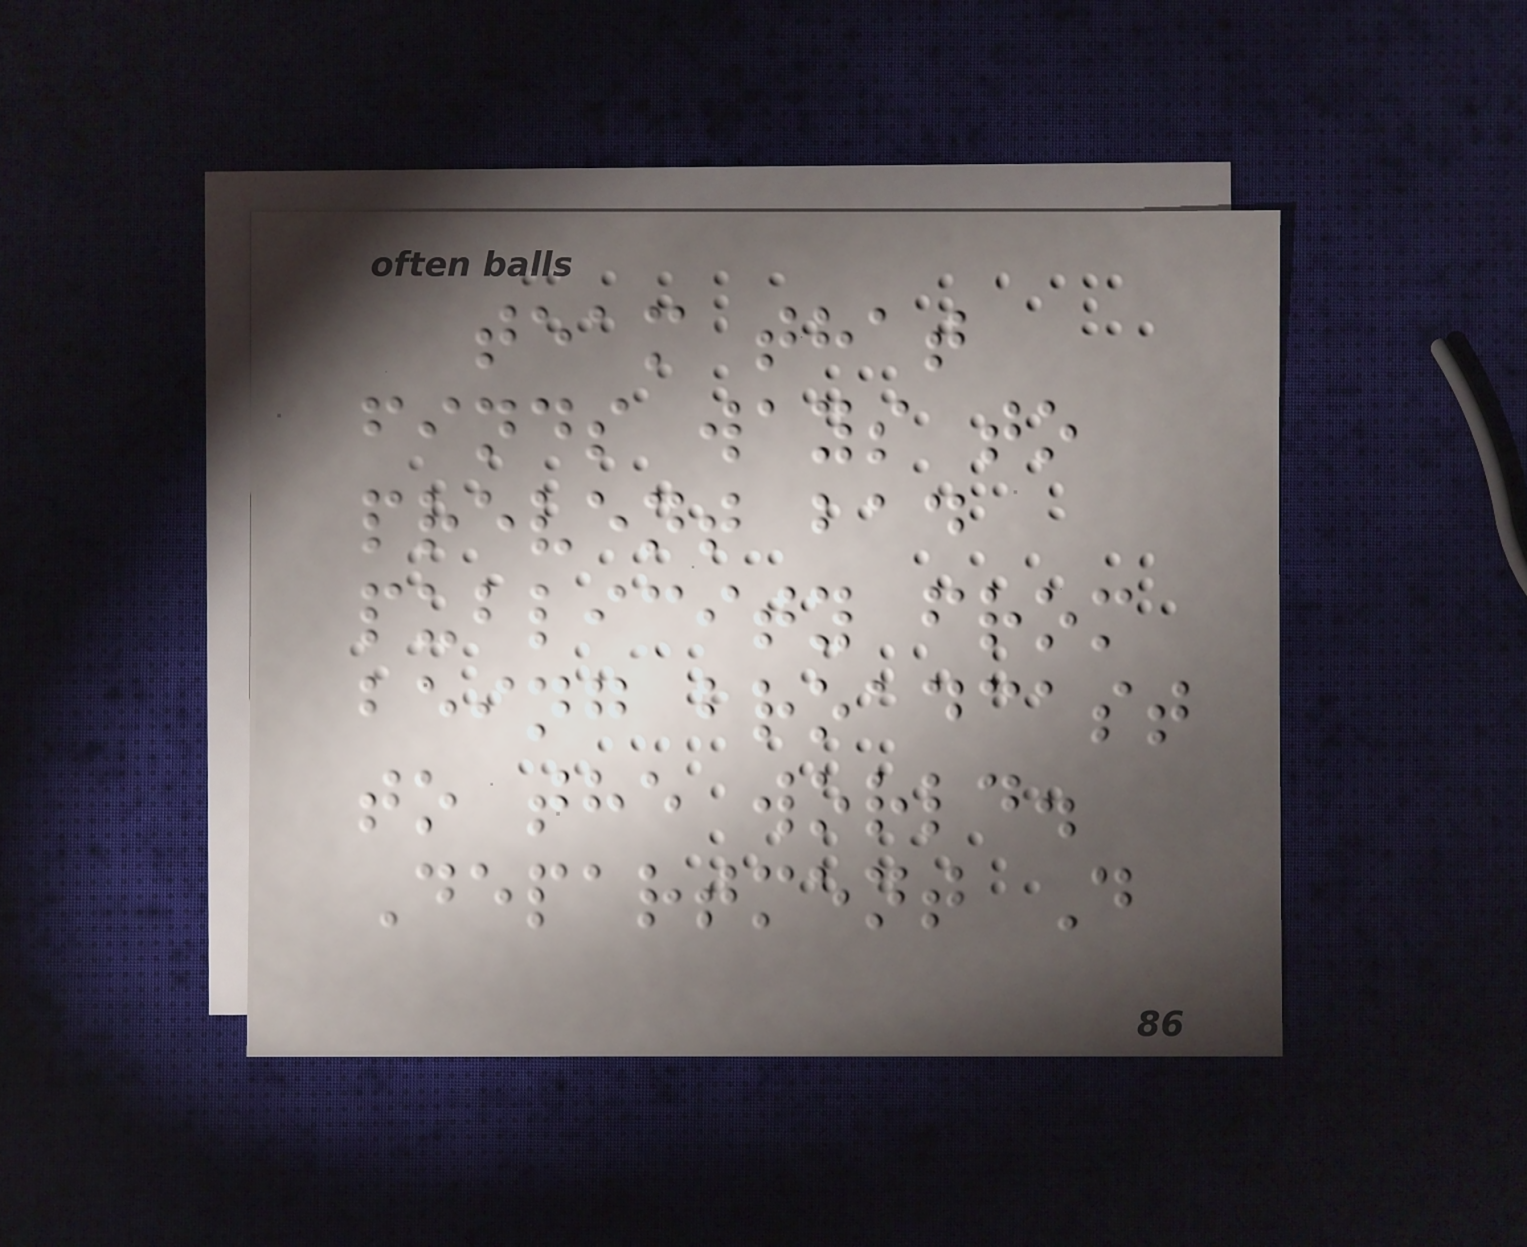team that
finds ways to
prevent bad
publicity from
being broadcast
to the world.
Department D
